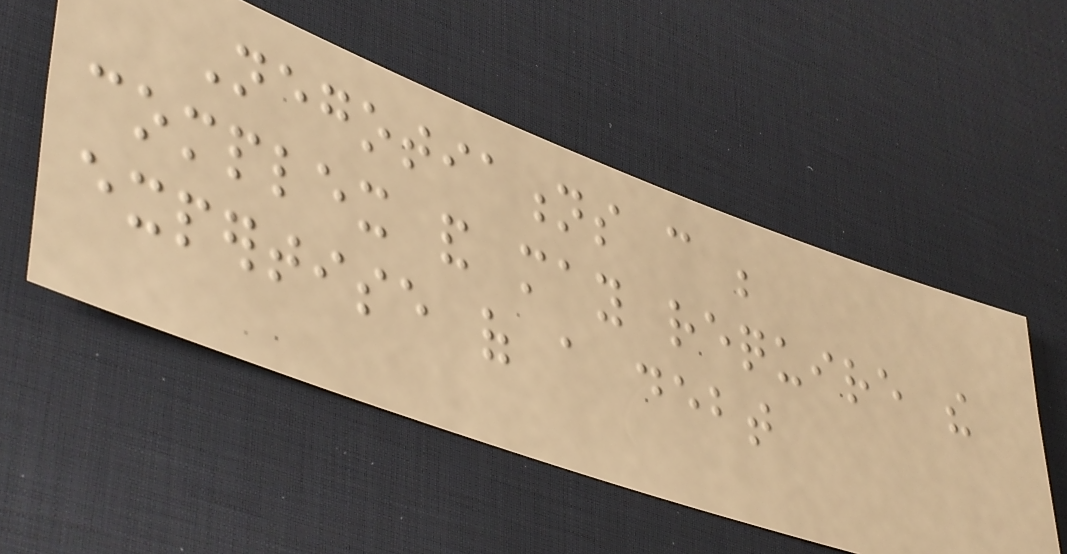Negotiations can be
complex and may require the
expertise of a debt
